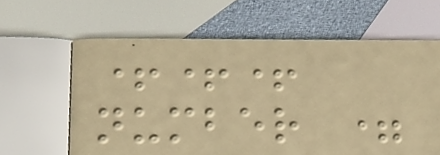+++
number =
